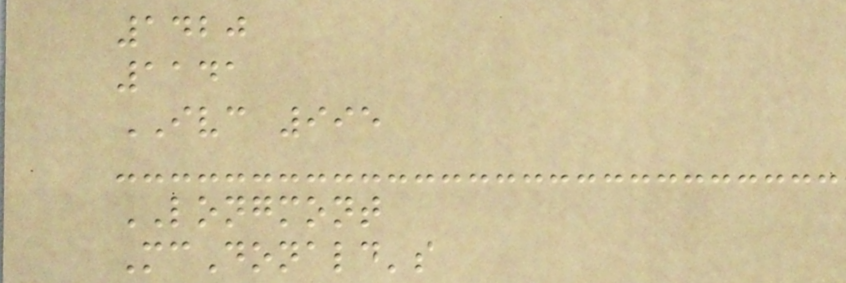1420
1141
IVC 995
LONGMONT
McDonald's
